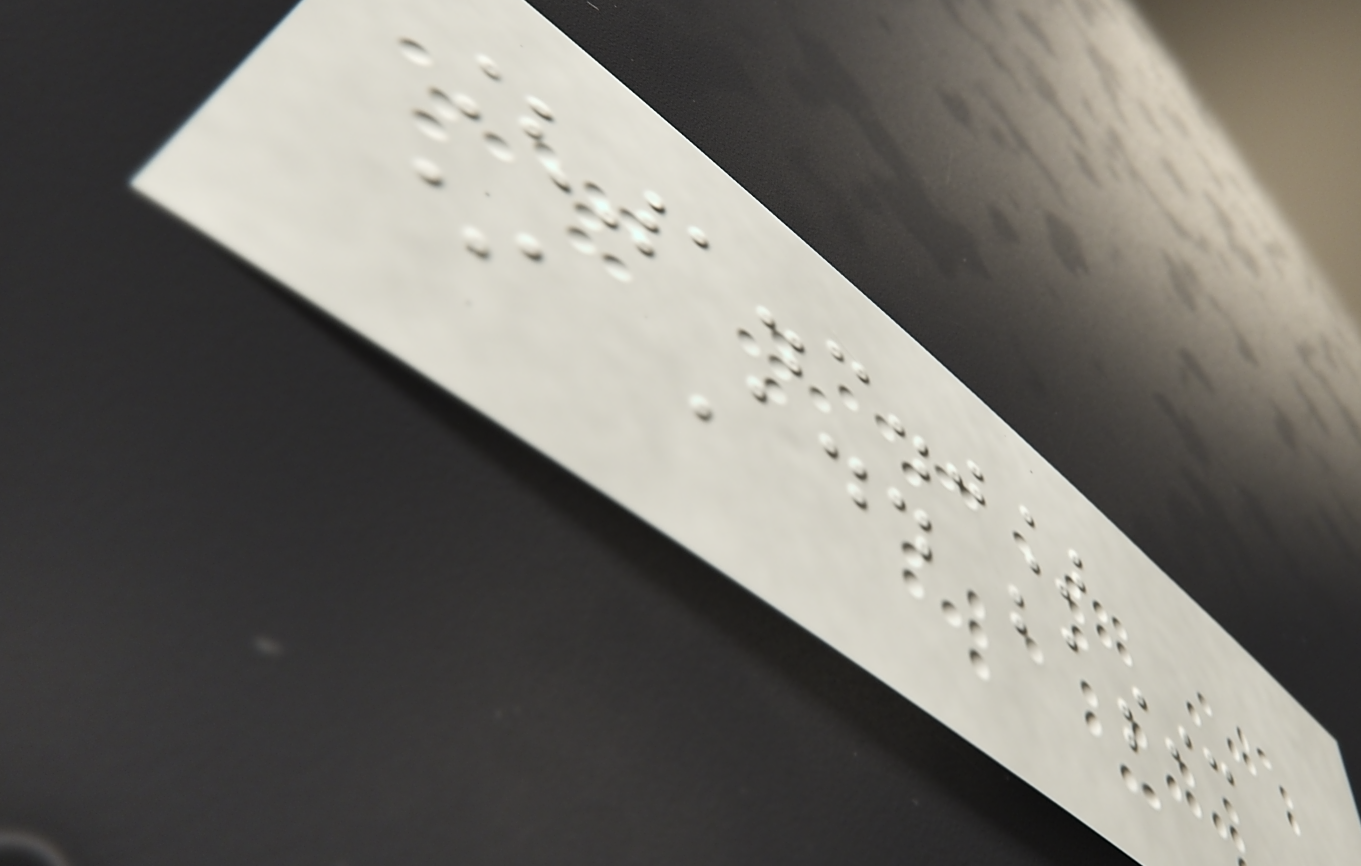[1.3.0]
* Add basic
